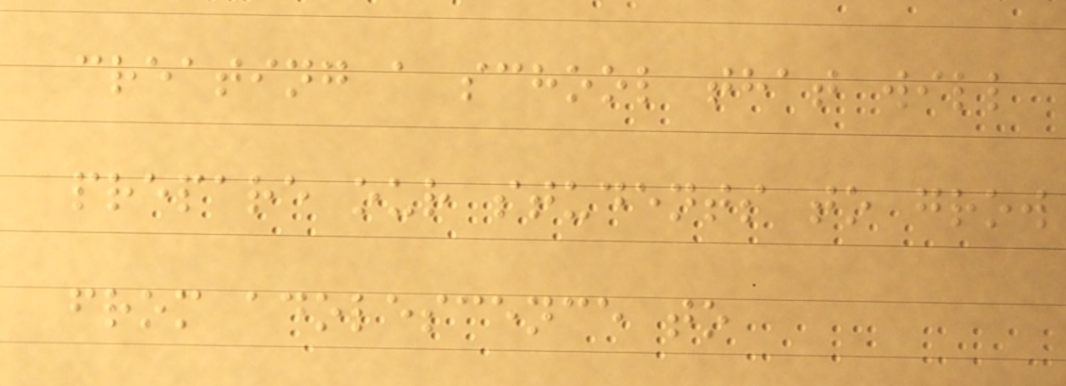creating a school that will
prepare our students to grow
from adolescence to
